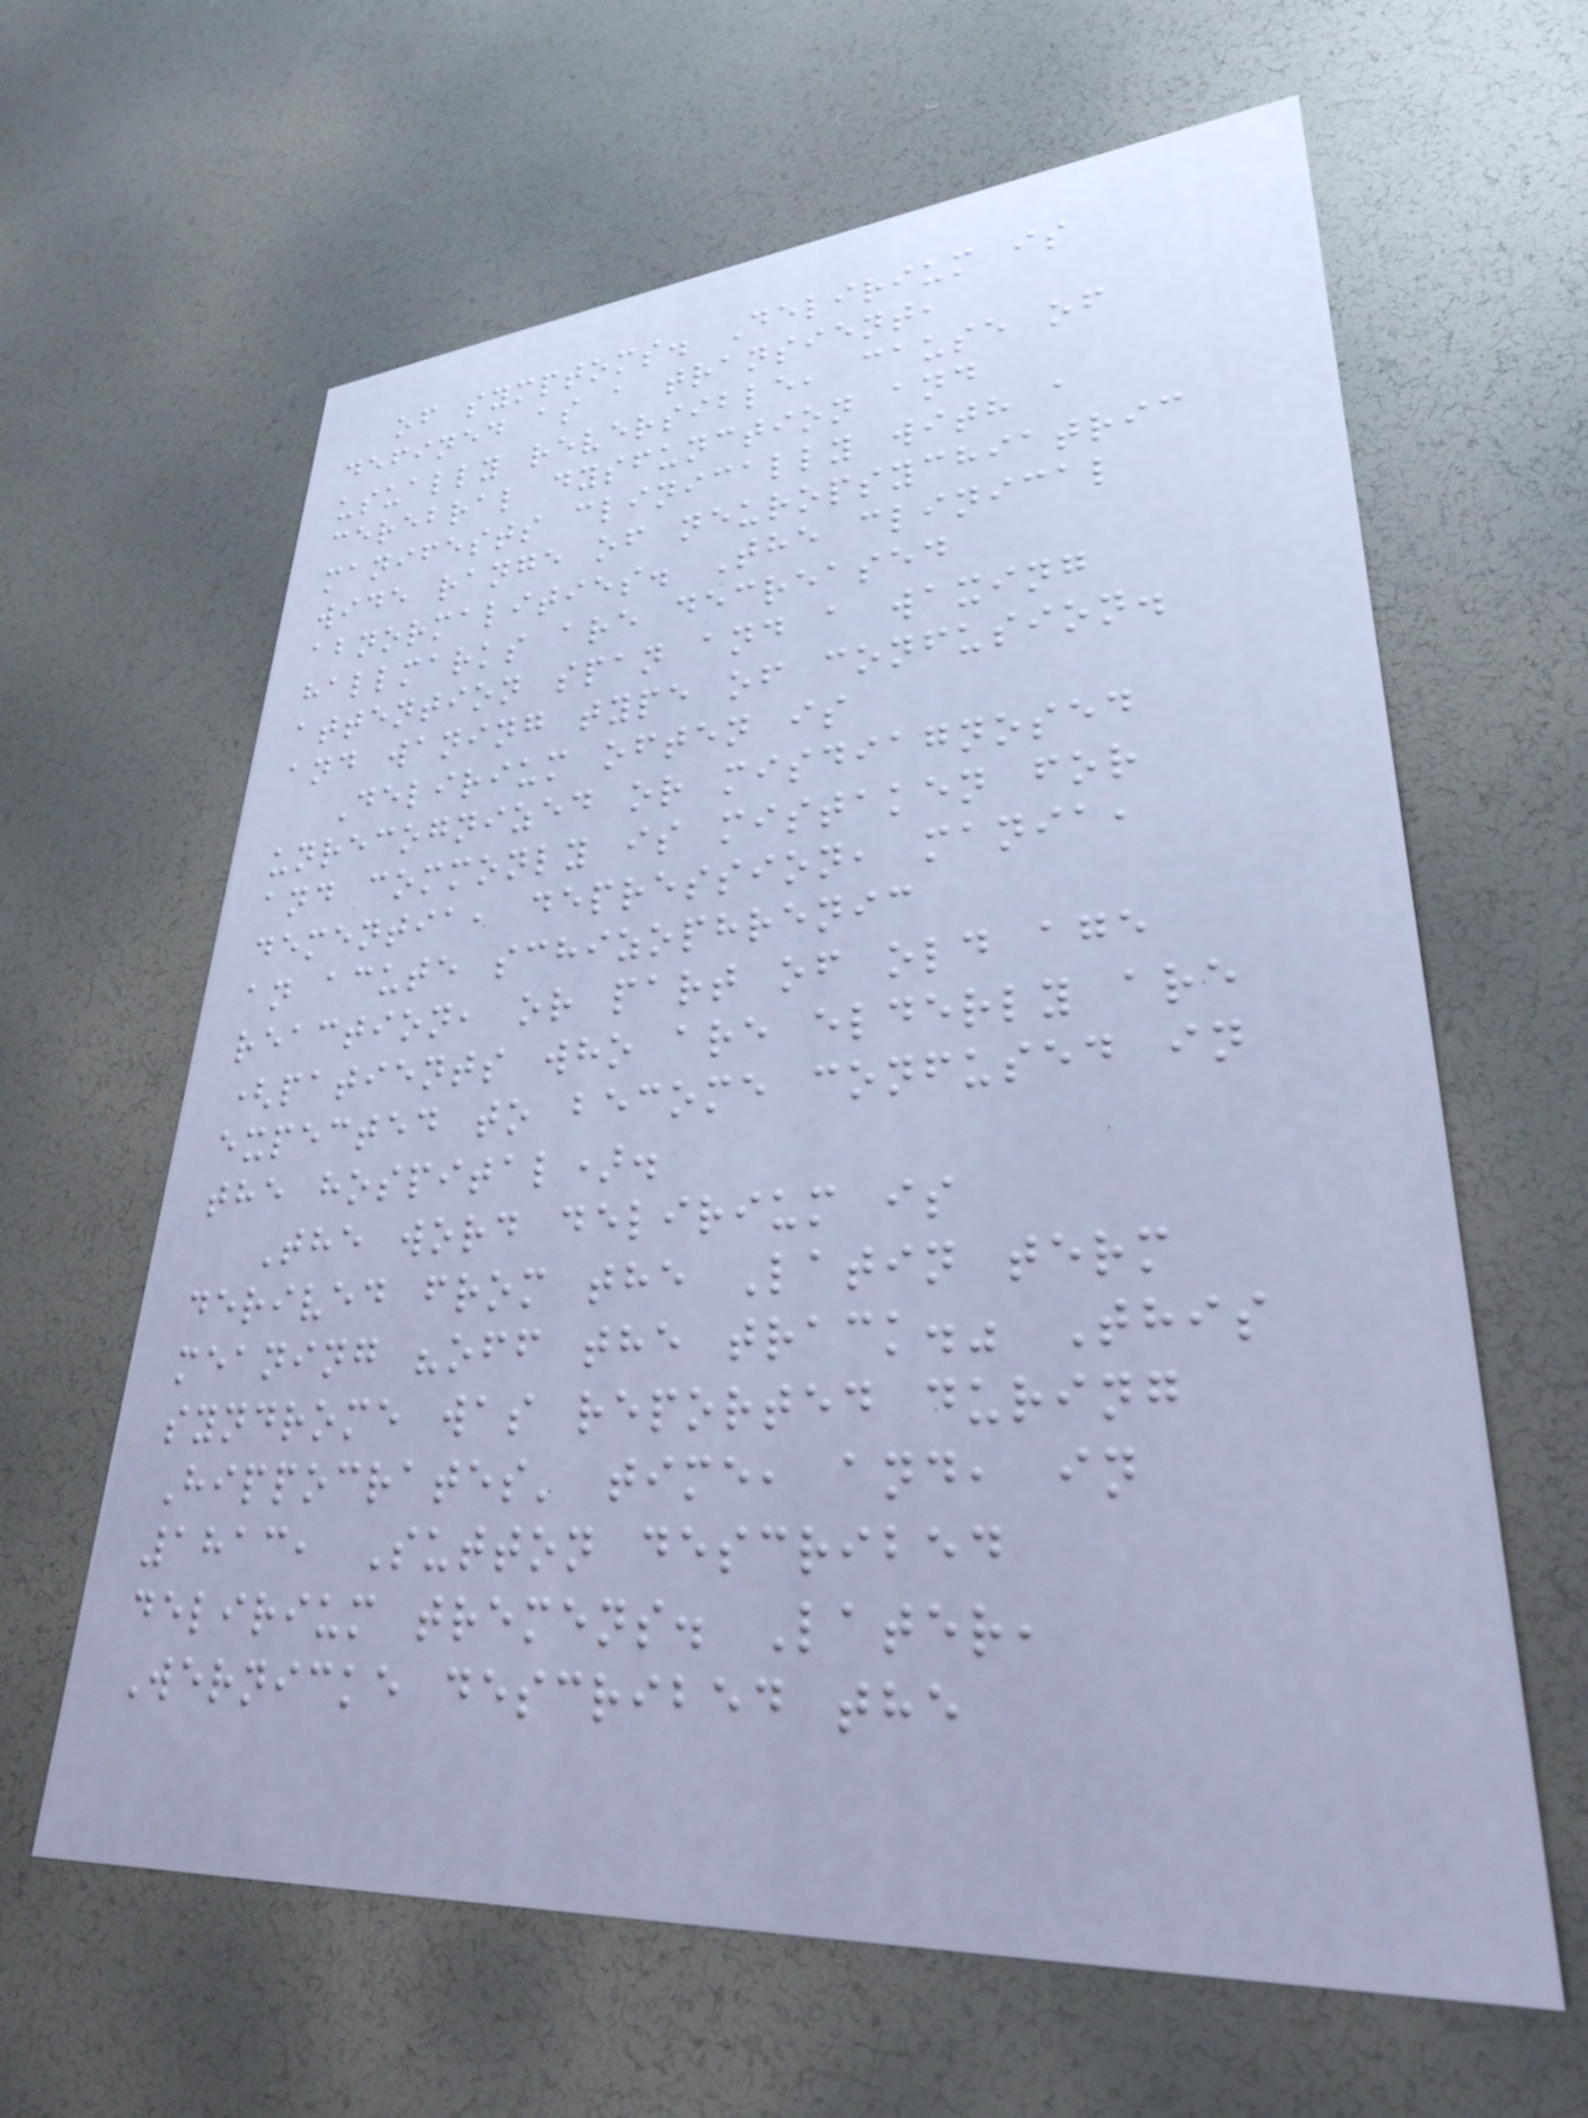of symptoms. Delirium is
defined as a transient,
usually reversible, cause of
cerebral dysfunction and
manifests clinically with a
wide range of neuropsychiatric
abnormalities. The clinical
hallmarks are decreased
attention span and a waxing
and waning type of confusion.
Delirium often is
unrecognized or misdiagnosed
and commonly is mistaken for
dementia, depression, mania,
an acute schizophrenic
reaction, or part of old age
(patients who are elderly are
expected to become confused in
the hospital).
The word delirium is
derived from the Latin term
meaning "off the track." This
syndrome was reported during
Hippocrates' time, and, in
1813, Sutton described
delirium tremens. Later,
Wernicke described the
